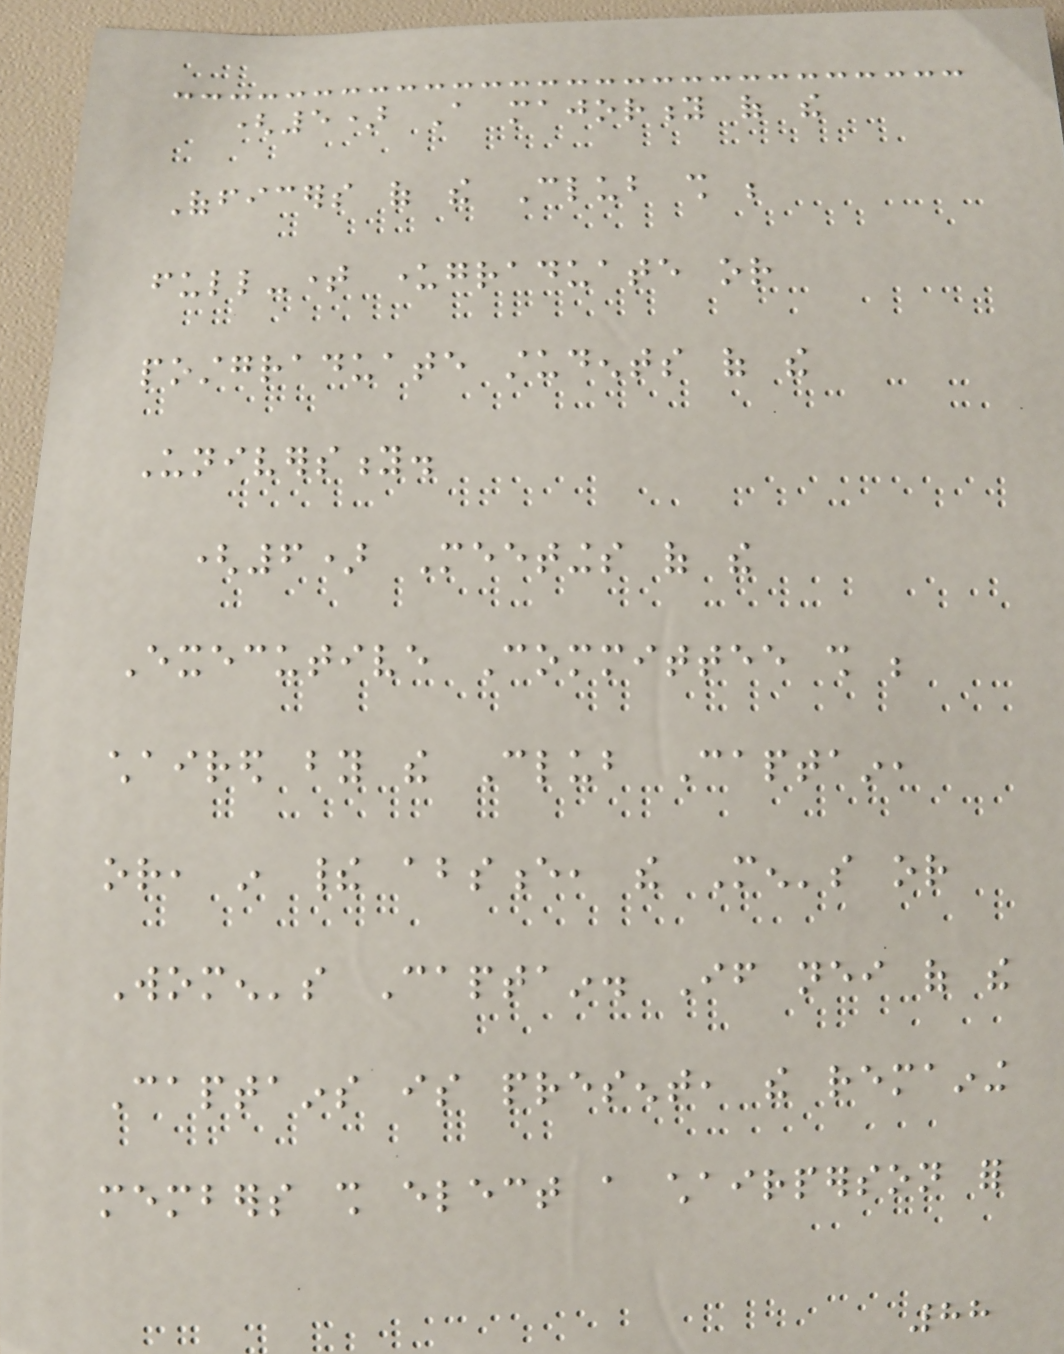(5) A majority of the
Officers of the Club shall be
full-time undergraduate or
postgraduate students of the
University.
(6) Meetings of the
Executive Committee shall be
chaired by the Club Captain,
or, in their absence, the Men's or
Women's Captain. If neither of the
Captains is present, the remaining
members shall elect a chairperson for
88
